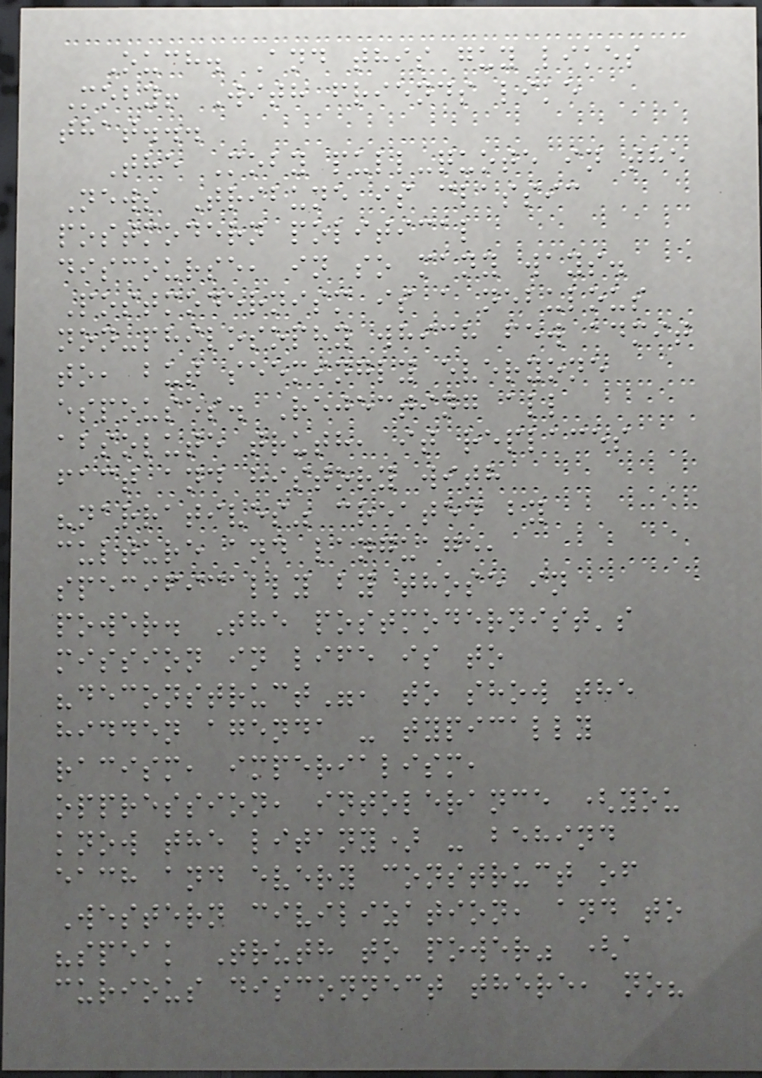Ouch. And this guy likes
Moby! With friends like
that...
The Moby pull-quote in the
News Tribune is classic
postmodern political
discourse, in so many ways.
Postmodernism is a nebulous
non-philosophy which few admit
to, but seemingly everyone
espouses. Rejecting all
absolute truth, it replaces
fact and history with
"narratives" created by
culture and language,
specifically by those in
power. The postmodernist's
mission in life is to
"deconstruct", to show the
hidden agenda - typically
racism, imperialism,
oppression, intolerance (you
know the litany) - behind
each and every construct of
Western civilization, and to
"speak Truth to power" (a
curious disconnect there, no?
